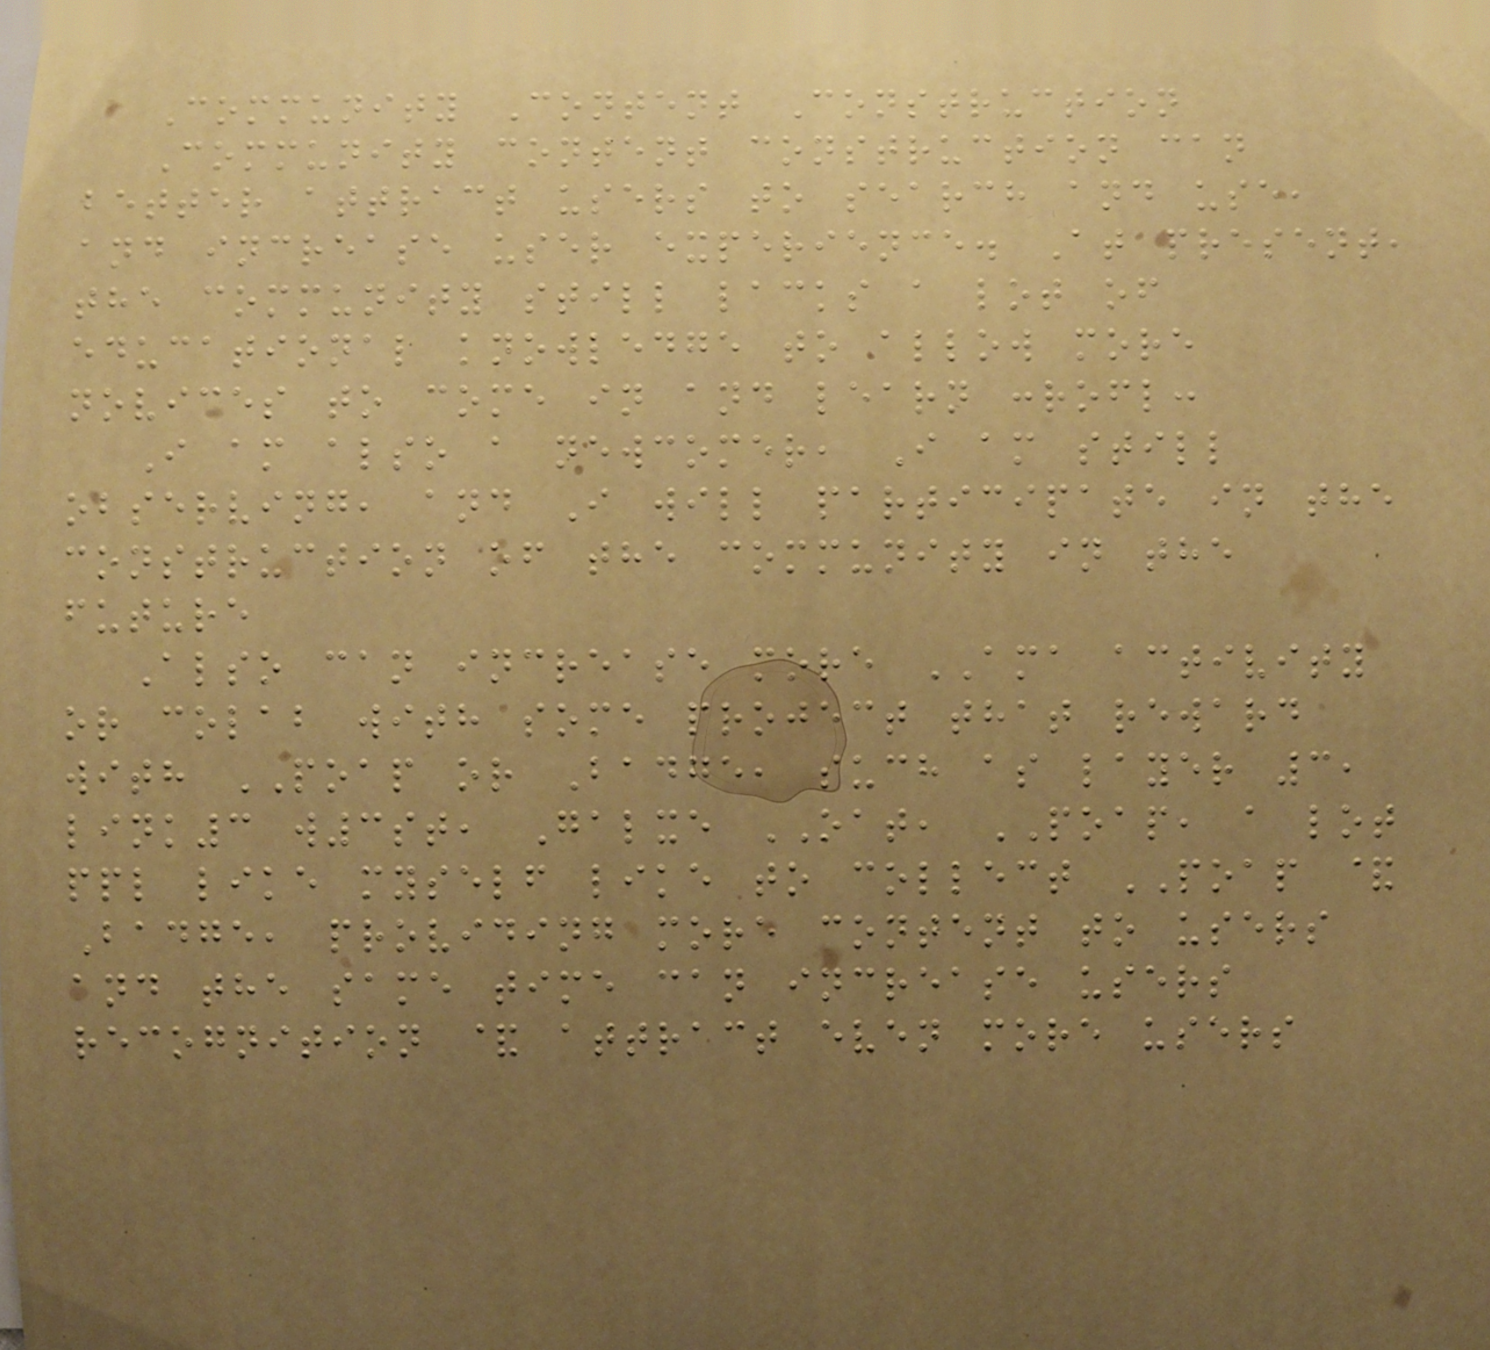Community Content Construction
Community content construction can
better attract users to search and use,
and increase user experience. At present,
the community still lacks a lot of
educational knowledge to allow more
novices to come in and learn :rofl:
I am also a newcomer, I am still
observing, and I will participate in the
construction of the community in the
future
Also can increase more AMA activity
or colab with some project that reward
with POAP or Badge, such as layer 3,
link3 w3st, Galxe OAT, POAP, a lot
ppl like myself like to collect POAP &
Badge, providing more content to users
and the same time can increase users
recognition & attract even more users
